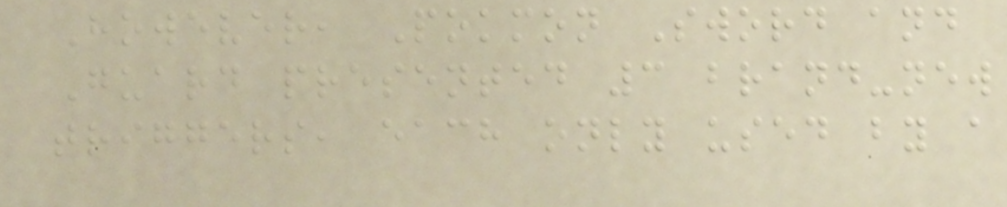However, Pokmon Sword and
Guard presented 3 brand-new
triggers, each only used by a
